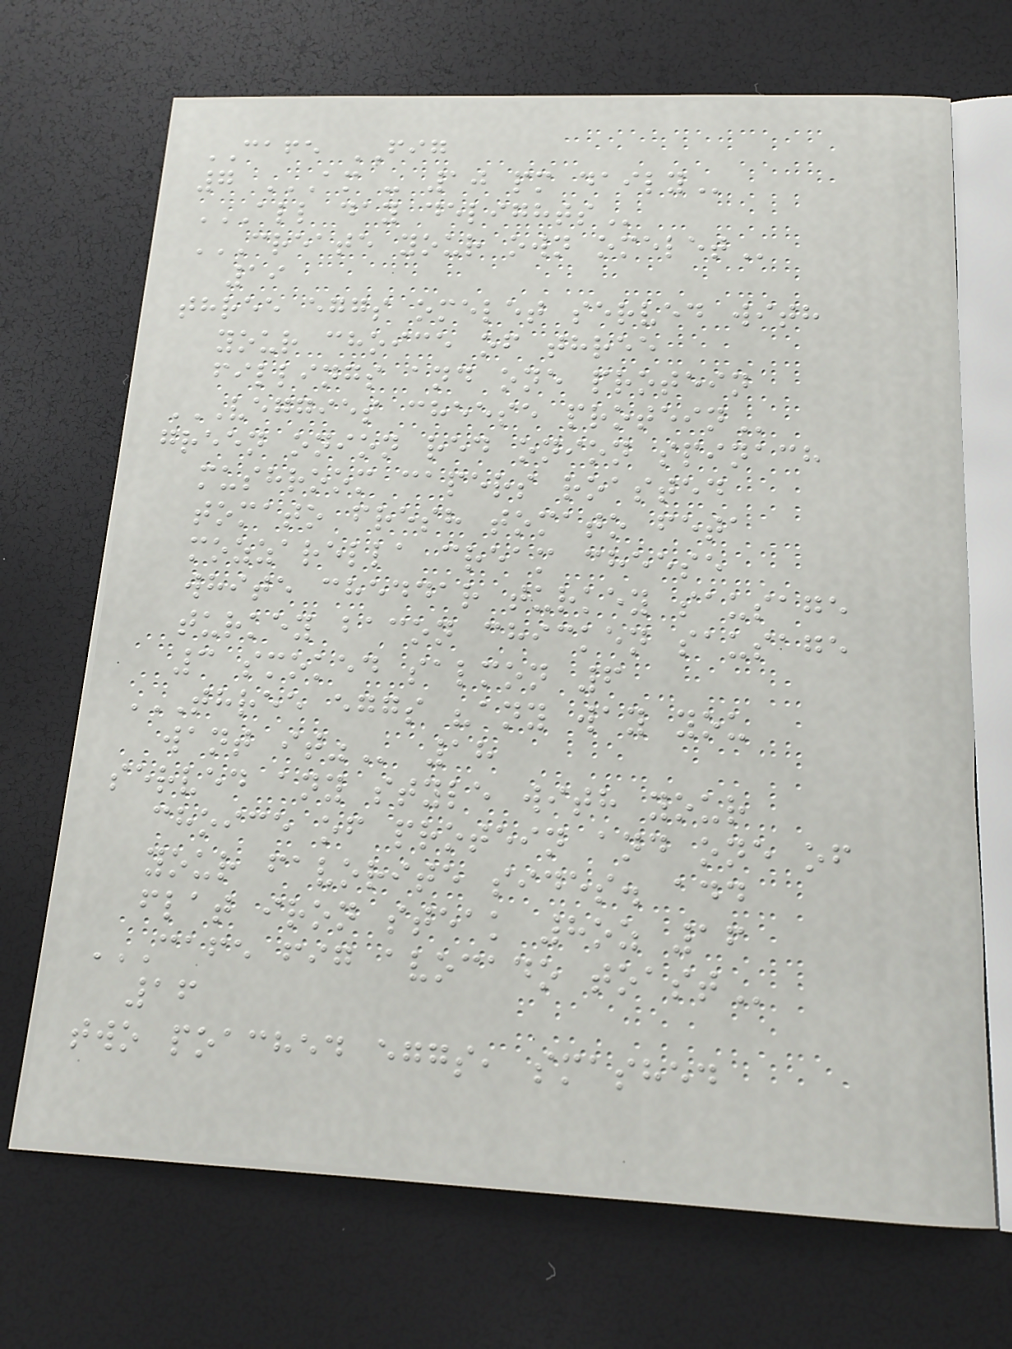CAFE FIG
7 AM - 10 PM DAILY
ALL DAY DELIGHTS
CREATE YOUR OWN OMELET
19
three eggs omelet served with
your choice of three
fillings and one protein
VEGGIES CHEESE PROTEIN
green onion red onion spinach
mushroom capers roasted
tomato fresh tomato feta
mozzarella cream cheese
white cheddar turkey sausage
turkey bacon chicken sausage
3 smoked salmon 6
THREE EGGS "ANY WAY YOU
WANT IT" 18
served any style with your
choice of protein and one of
your favorite sides. add
flat iron steak 8oz 16
CAFE FIG AVOCADO TOAST
16
two poached eggs, smashed
